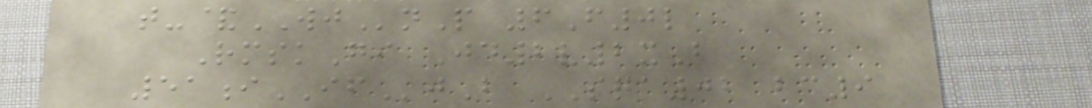t-&WJnP 6F0l
RmskGi Jd2v2xB
51iIFjB SQA02 bc9
